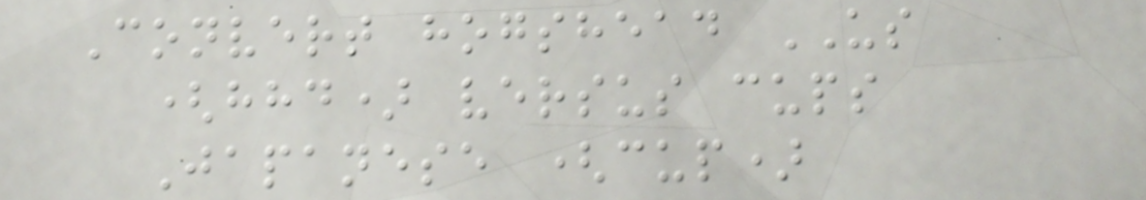Convert hogshead US
(hhd) versus cups
Japanese (cup)
